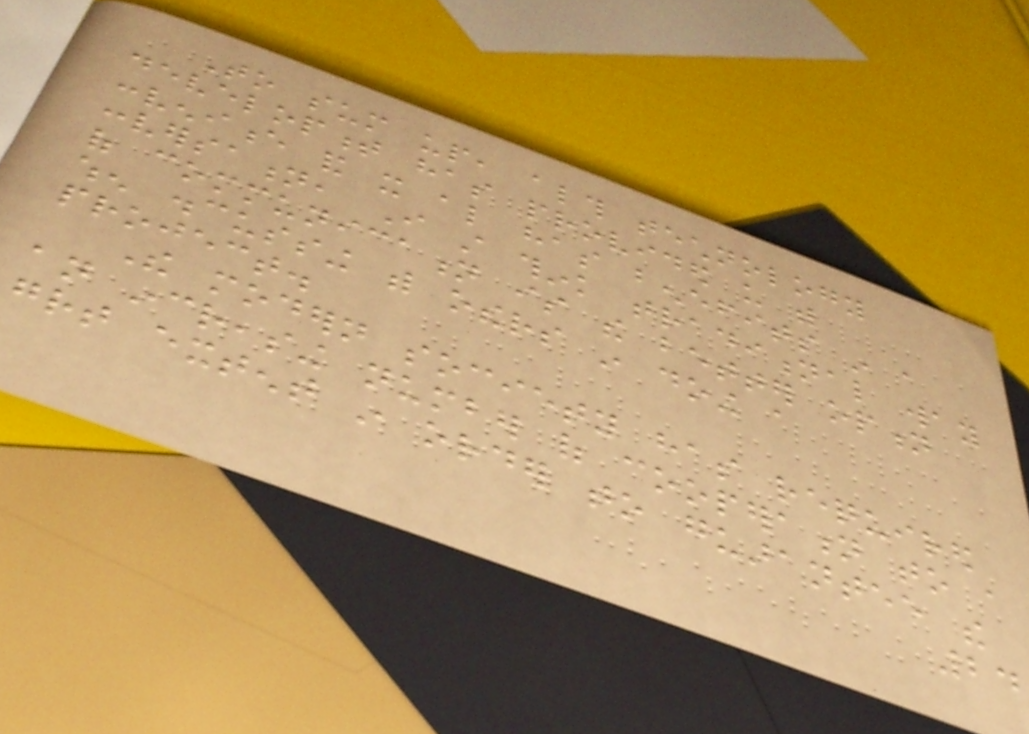To sum up, although technology
development has provided us with
convenience and it also has benefits in a
conversation, I still think traditional way
of communication is the better option
when discussing with others in doing a
project.
The modern society has required
an increasing number of cooperation to a
great extent in order to guarantee the
24
